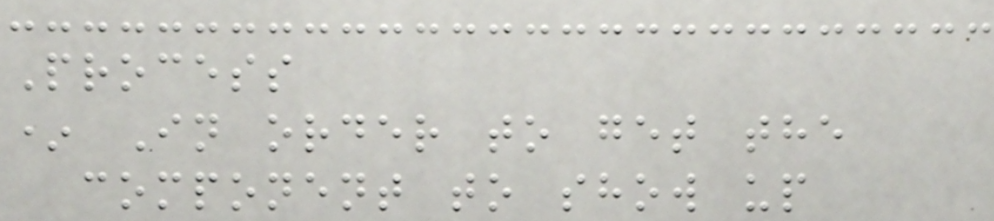Process
* In order to get the
component to show up
